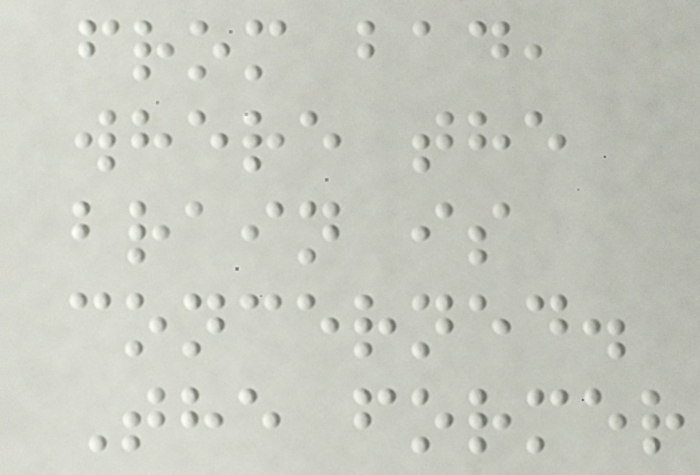from bad,
where the
brain is
concerned.
The former
